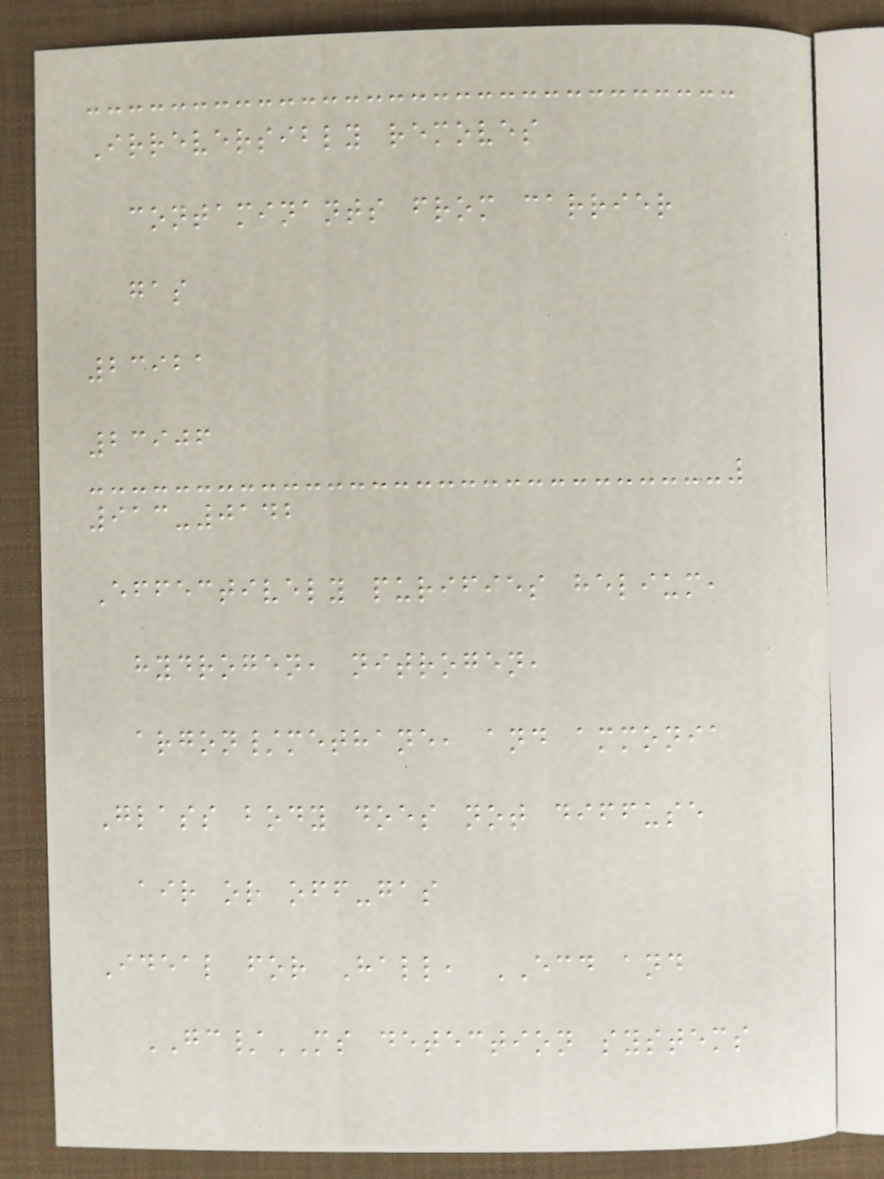Irreversibly removes
contaminants from carrier
gas
23921
23906
913-0142
Effectively purifies helium,
hydrogen, nitrogen,
argon/methane, and ammonia
Glass body does not diffuse
air or off-gas
Ideal for Hall, ECD and
GC/MS detection systems
